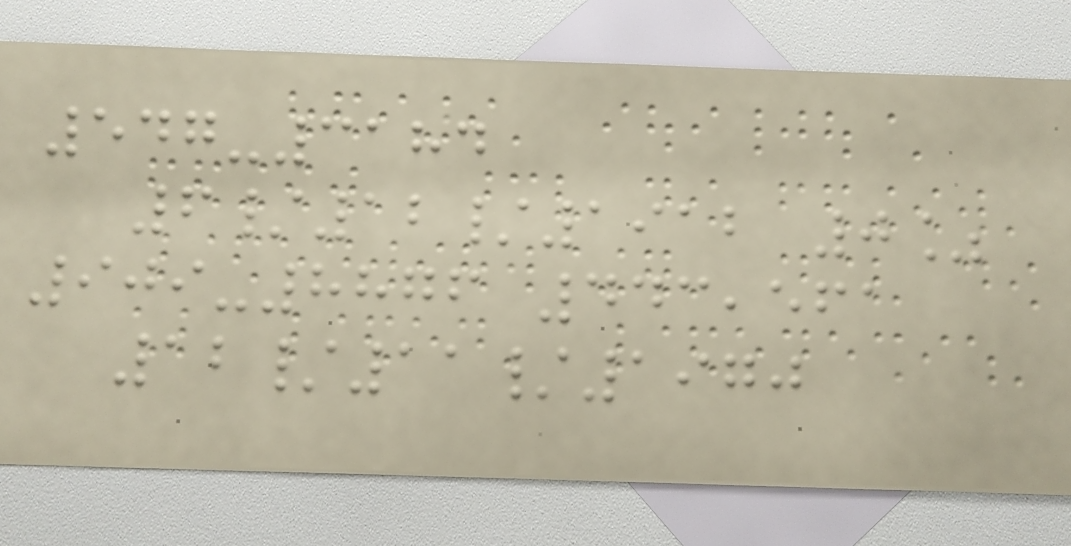547-3184
6/12/1912 0%
909-8876 443,561
12/11/1970
